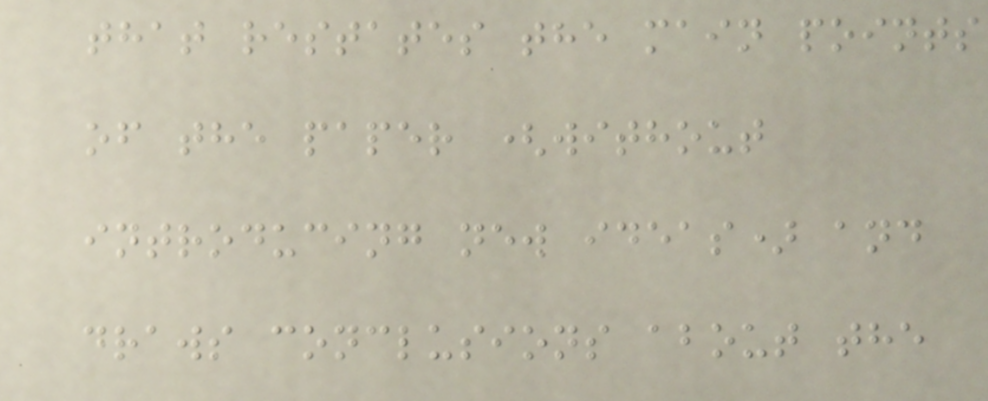that restates the main points
of the paper (without
introducing new ideas) and
draws conclusions about the
